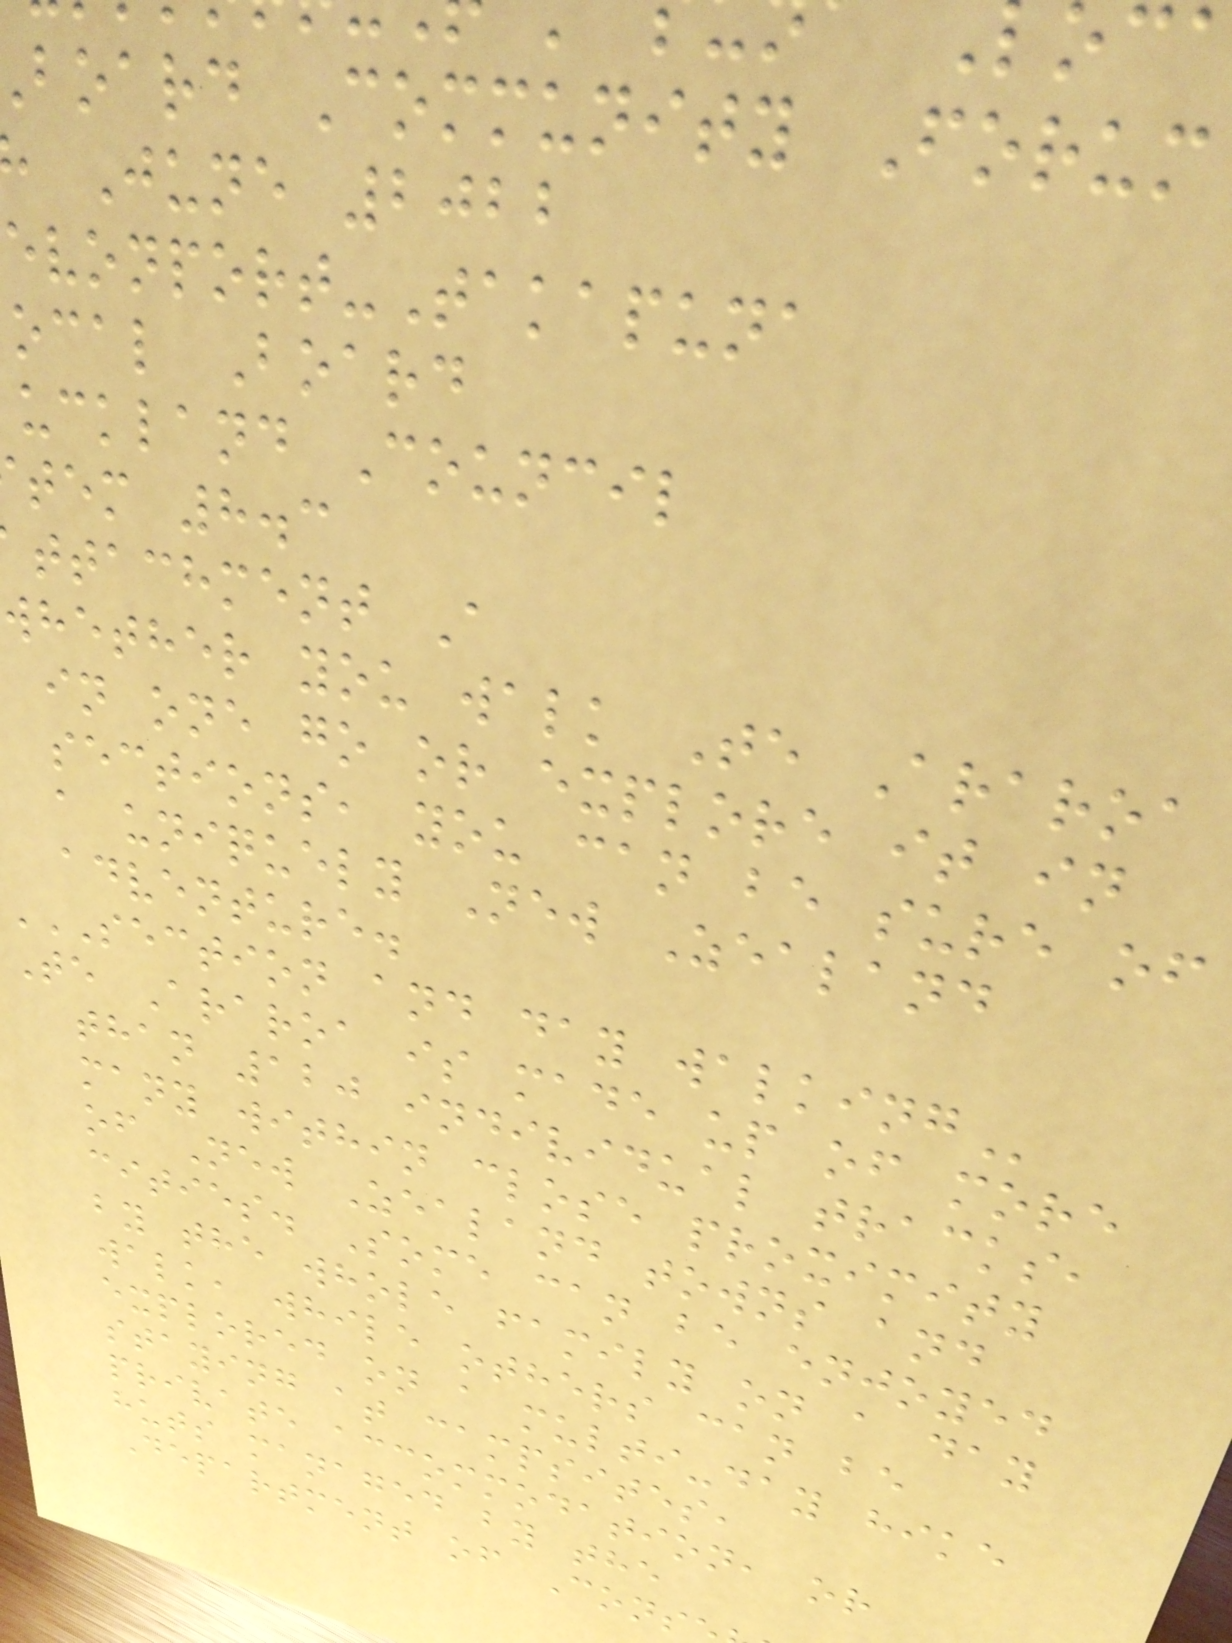board Community Forum
June 2022
evonport-Takapuna
ocal Board
uckland Council
tem 8.3
ttachment A
whether you walk Te Araroa
in one go or explore it in
sections, you can be sure of
a uniquely New Zealand
adventure.
SECTION AND DAY WALKING
Te Araroa is made up of more
than 120 individual tracks,
many within close proximity
of New Zealand towns and
cities. Some can be enjoyed
by the whole family on a day
walk, while others can be
explored on a multi-day hike
staying at campsites,
private accommodation, or
huts managed by the
Department of Cons
